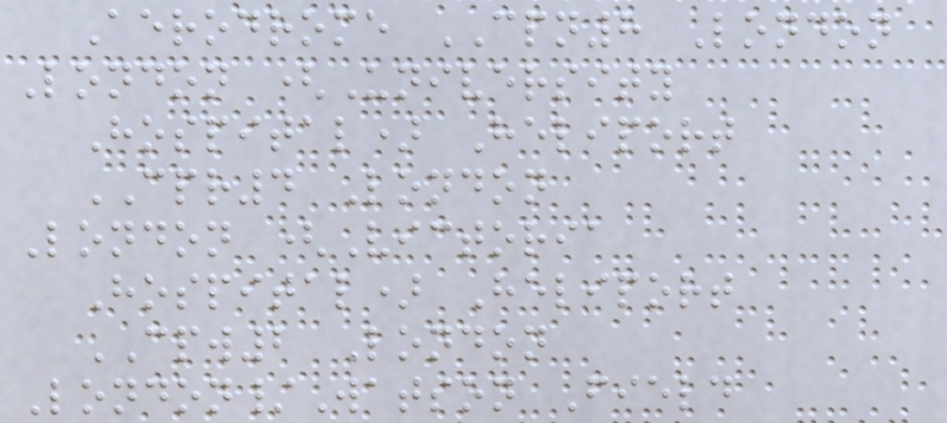Aerodrome CPN8 London
London (University
Hospital) Heliport
CPR4 London
London (Victoria
Hospital) Heliport
CPW2 London
London/Watson Field
